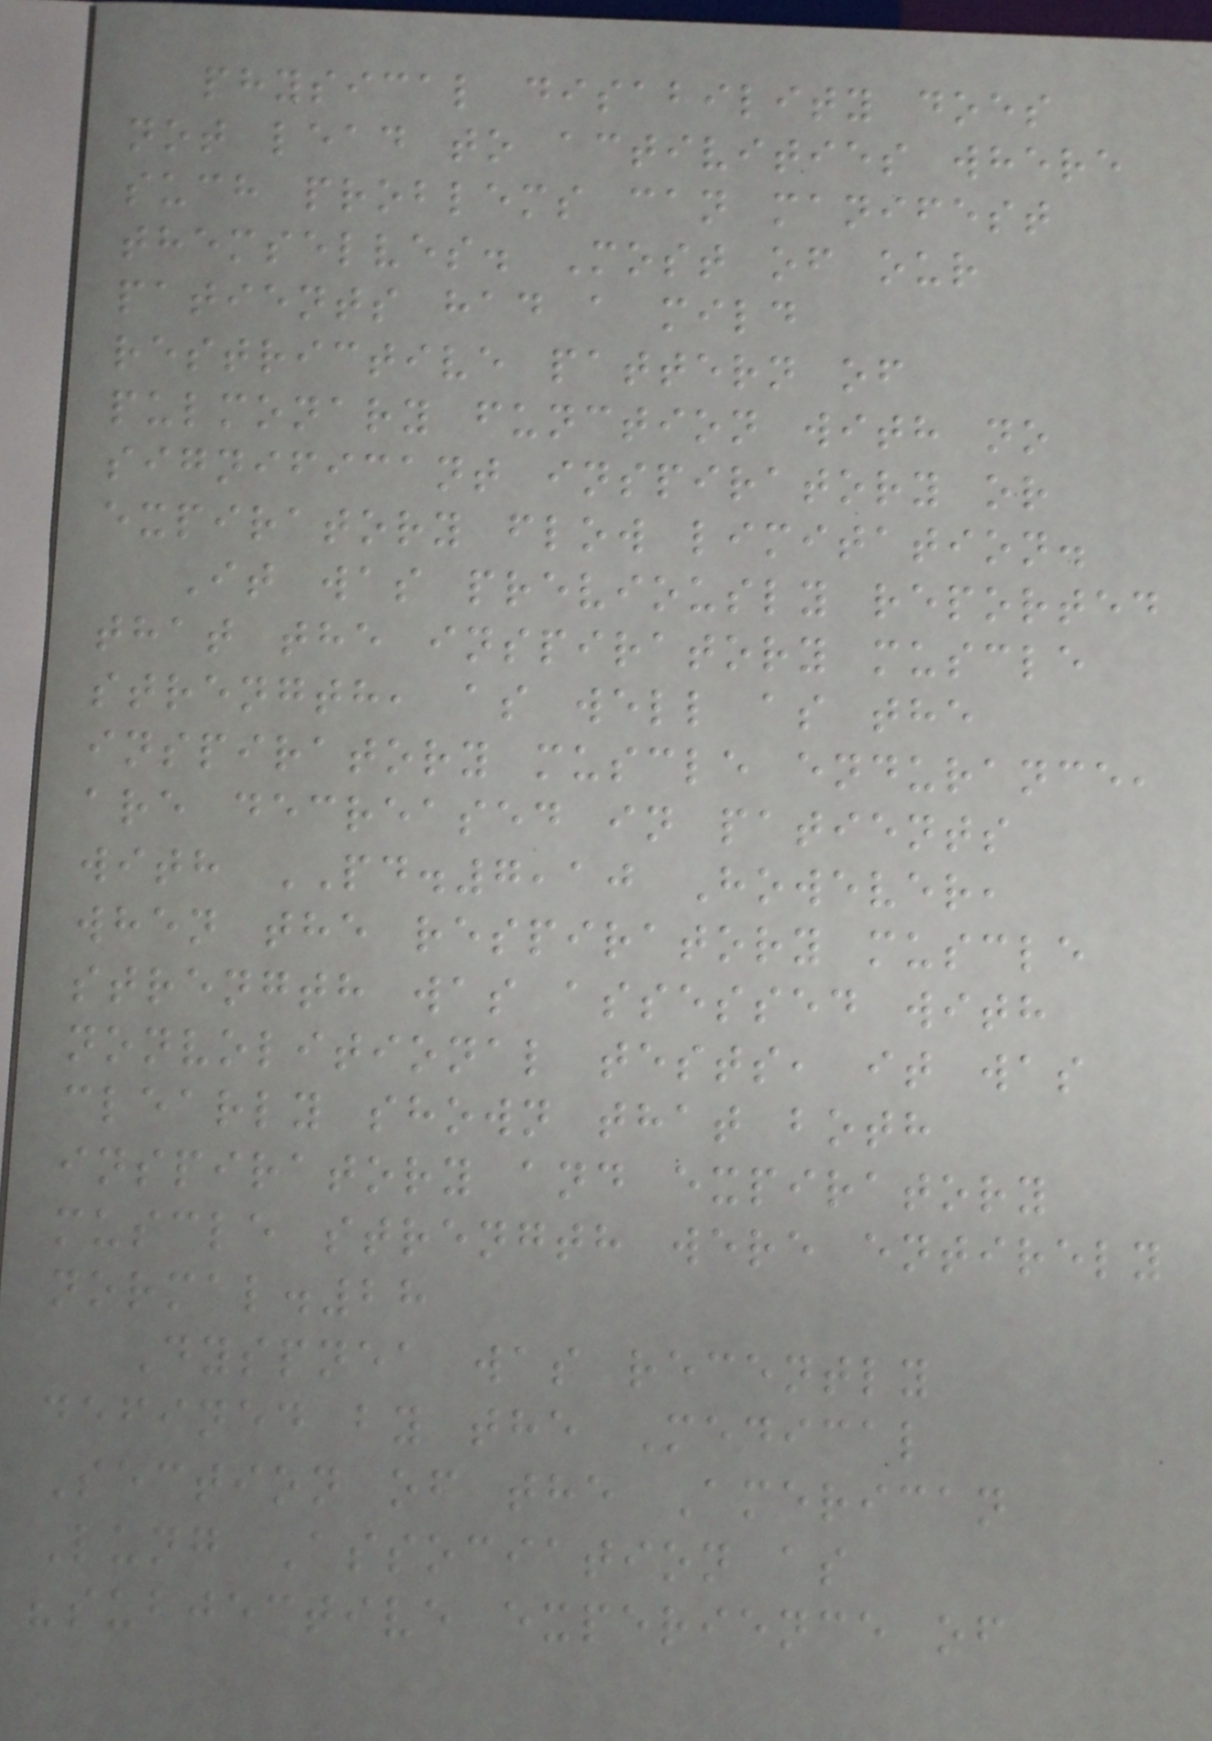physical disability does
not lead to activities where
such problems can manifest
themselves. Most of our
patients had a mild
restrictive pattern of
pulmonary function with no
significant inspiratory or
expiratory flow limitation.
It was previously reported
that the inspiratory muscle
strength, as well as the
inspiratory muscle endurance,
are decreased in patients
with PD.7,10 However,
when the respiratory muscle
strength was assessed with
nonvolitional tests, it was
clearly shown that both
inspiratory and expiratory
muscle strength were entirely
normal.28
Dyspnea was recently
defined by the Medical
Section of the American
Lung Association as
"subjective experience of
